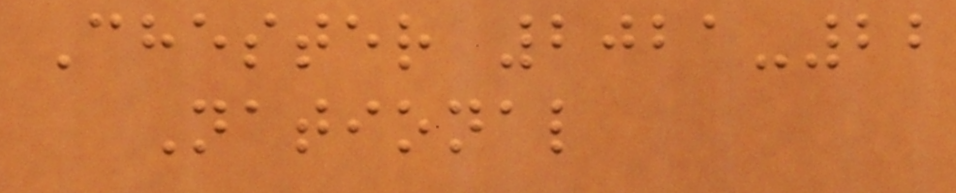Chester 2021-22
National
